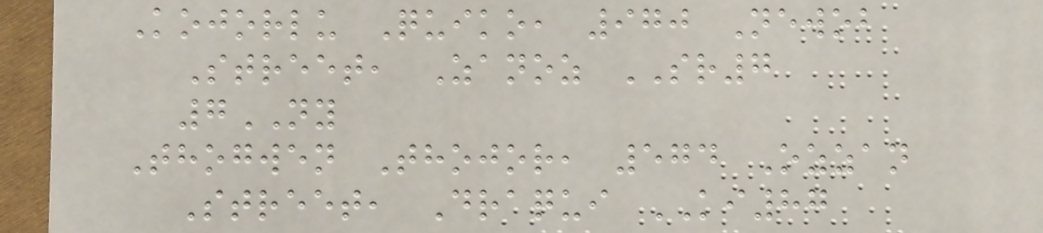Kojorlu Quiko, 970 Newob
Street, Zanoz SR7
7NY
Thogwen Thojor, 574 Ozzan
Street, Draqui KI87
